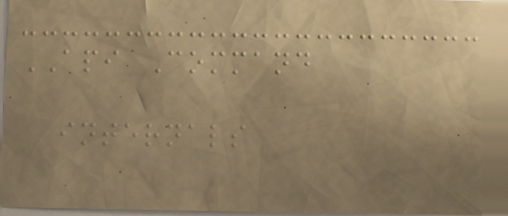API Command
internals
